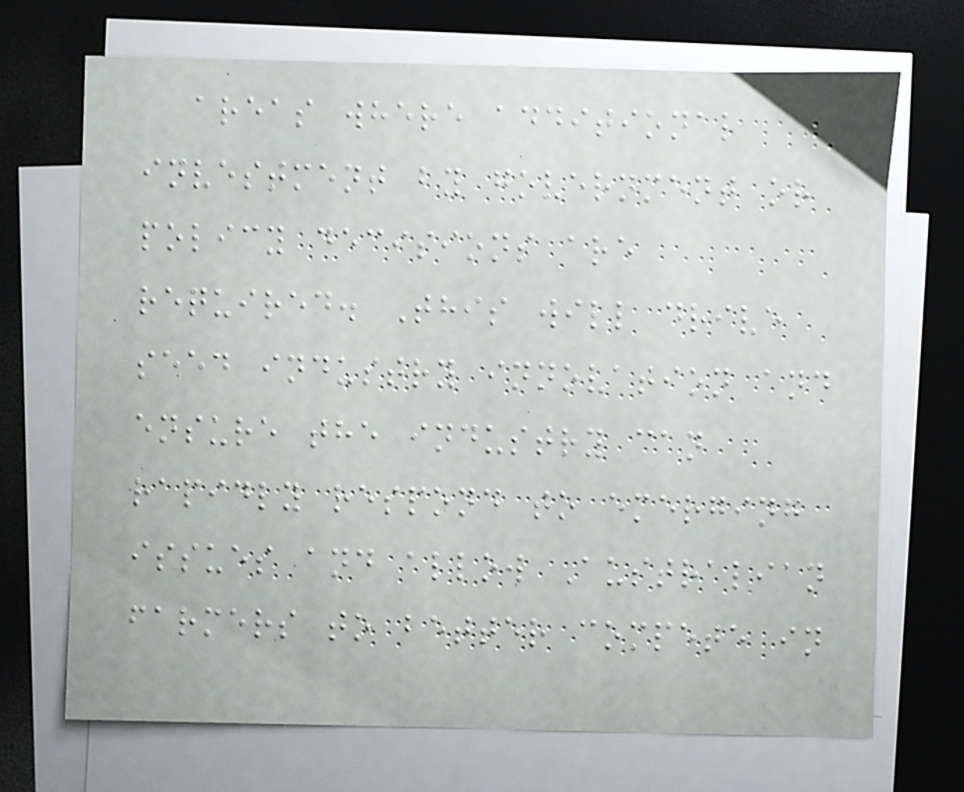areas where additional
investment by government or
policy decisions are
required. This will drive
seed industry innovation and
ensure the industry can
rapidly respond to emerging
issues and allow Australian
farmers to better compete in
